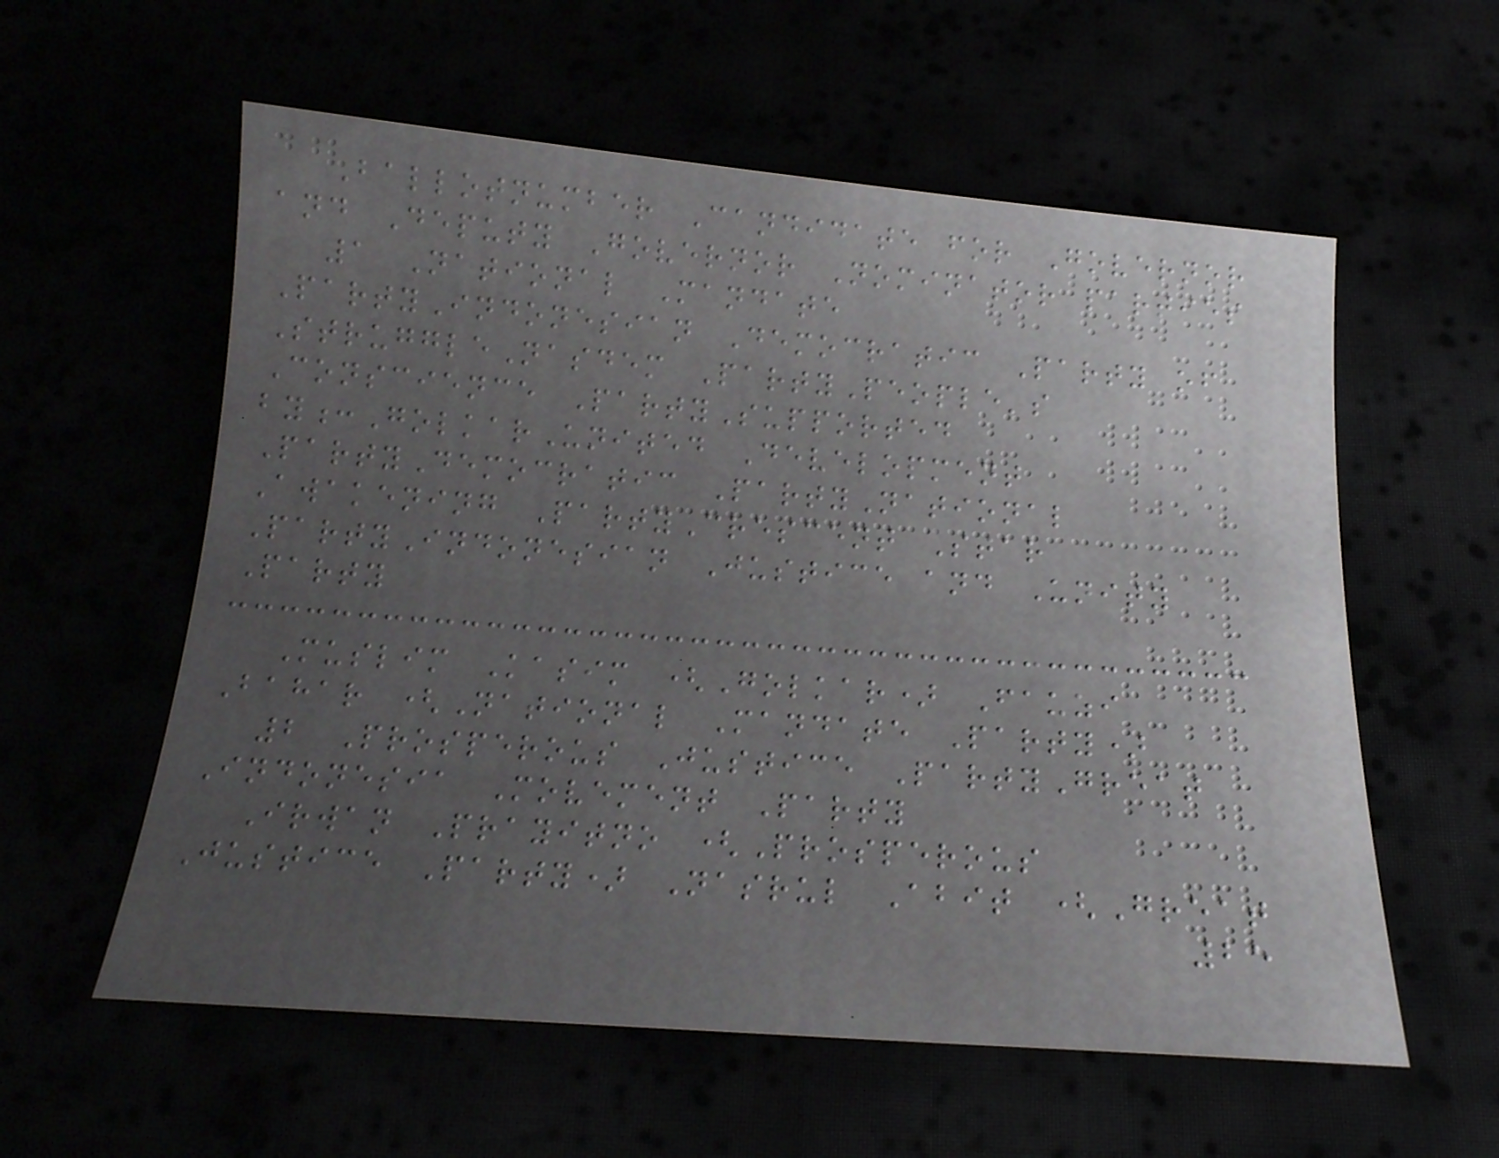Ballotnumber Candidate for Governor
and Deputy Governor Nominator parties
1 National Mandate
PartyIndonesian Democratic Party of
StruggleNasdem PartyPeople's
Conscience PartySupported
by:GolkarUnited Development
PartyDemocratic PartyNational
Awakening PartyCrescent Star
PartyIndonesian Justice and Unity
Party
Muslim Kasim (Golkar) Fauzi
Bahar (National Mandate Party)
2 Prosperous Justice PartyGreat
Indonesia Movement Party
Irwan Prayitno (Prosperous
Justice Party) Nasrul Abit (Great
25
